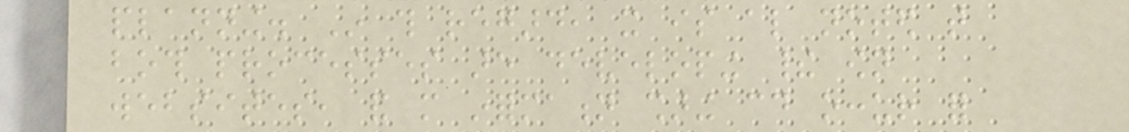planning. In this regard, it is also noted that
both processes are developing their own
websites, and more information sharing could occur for
